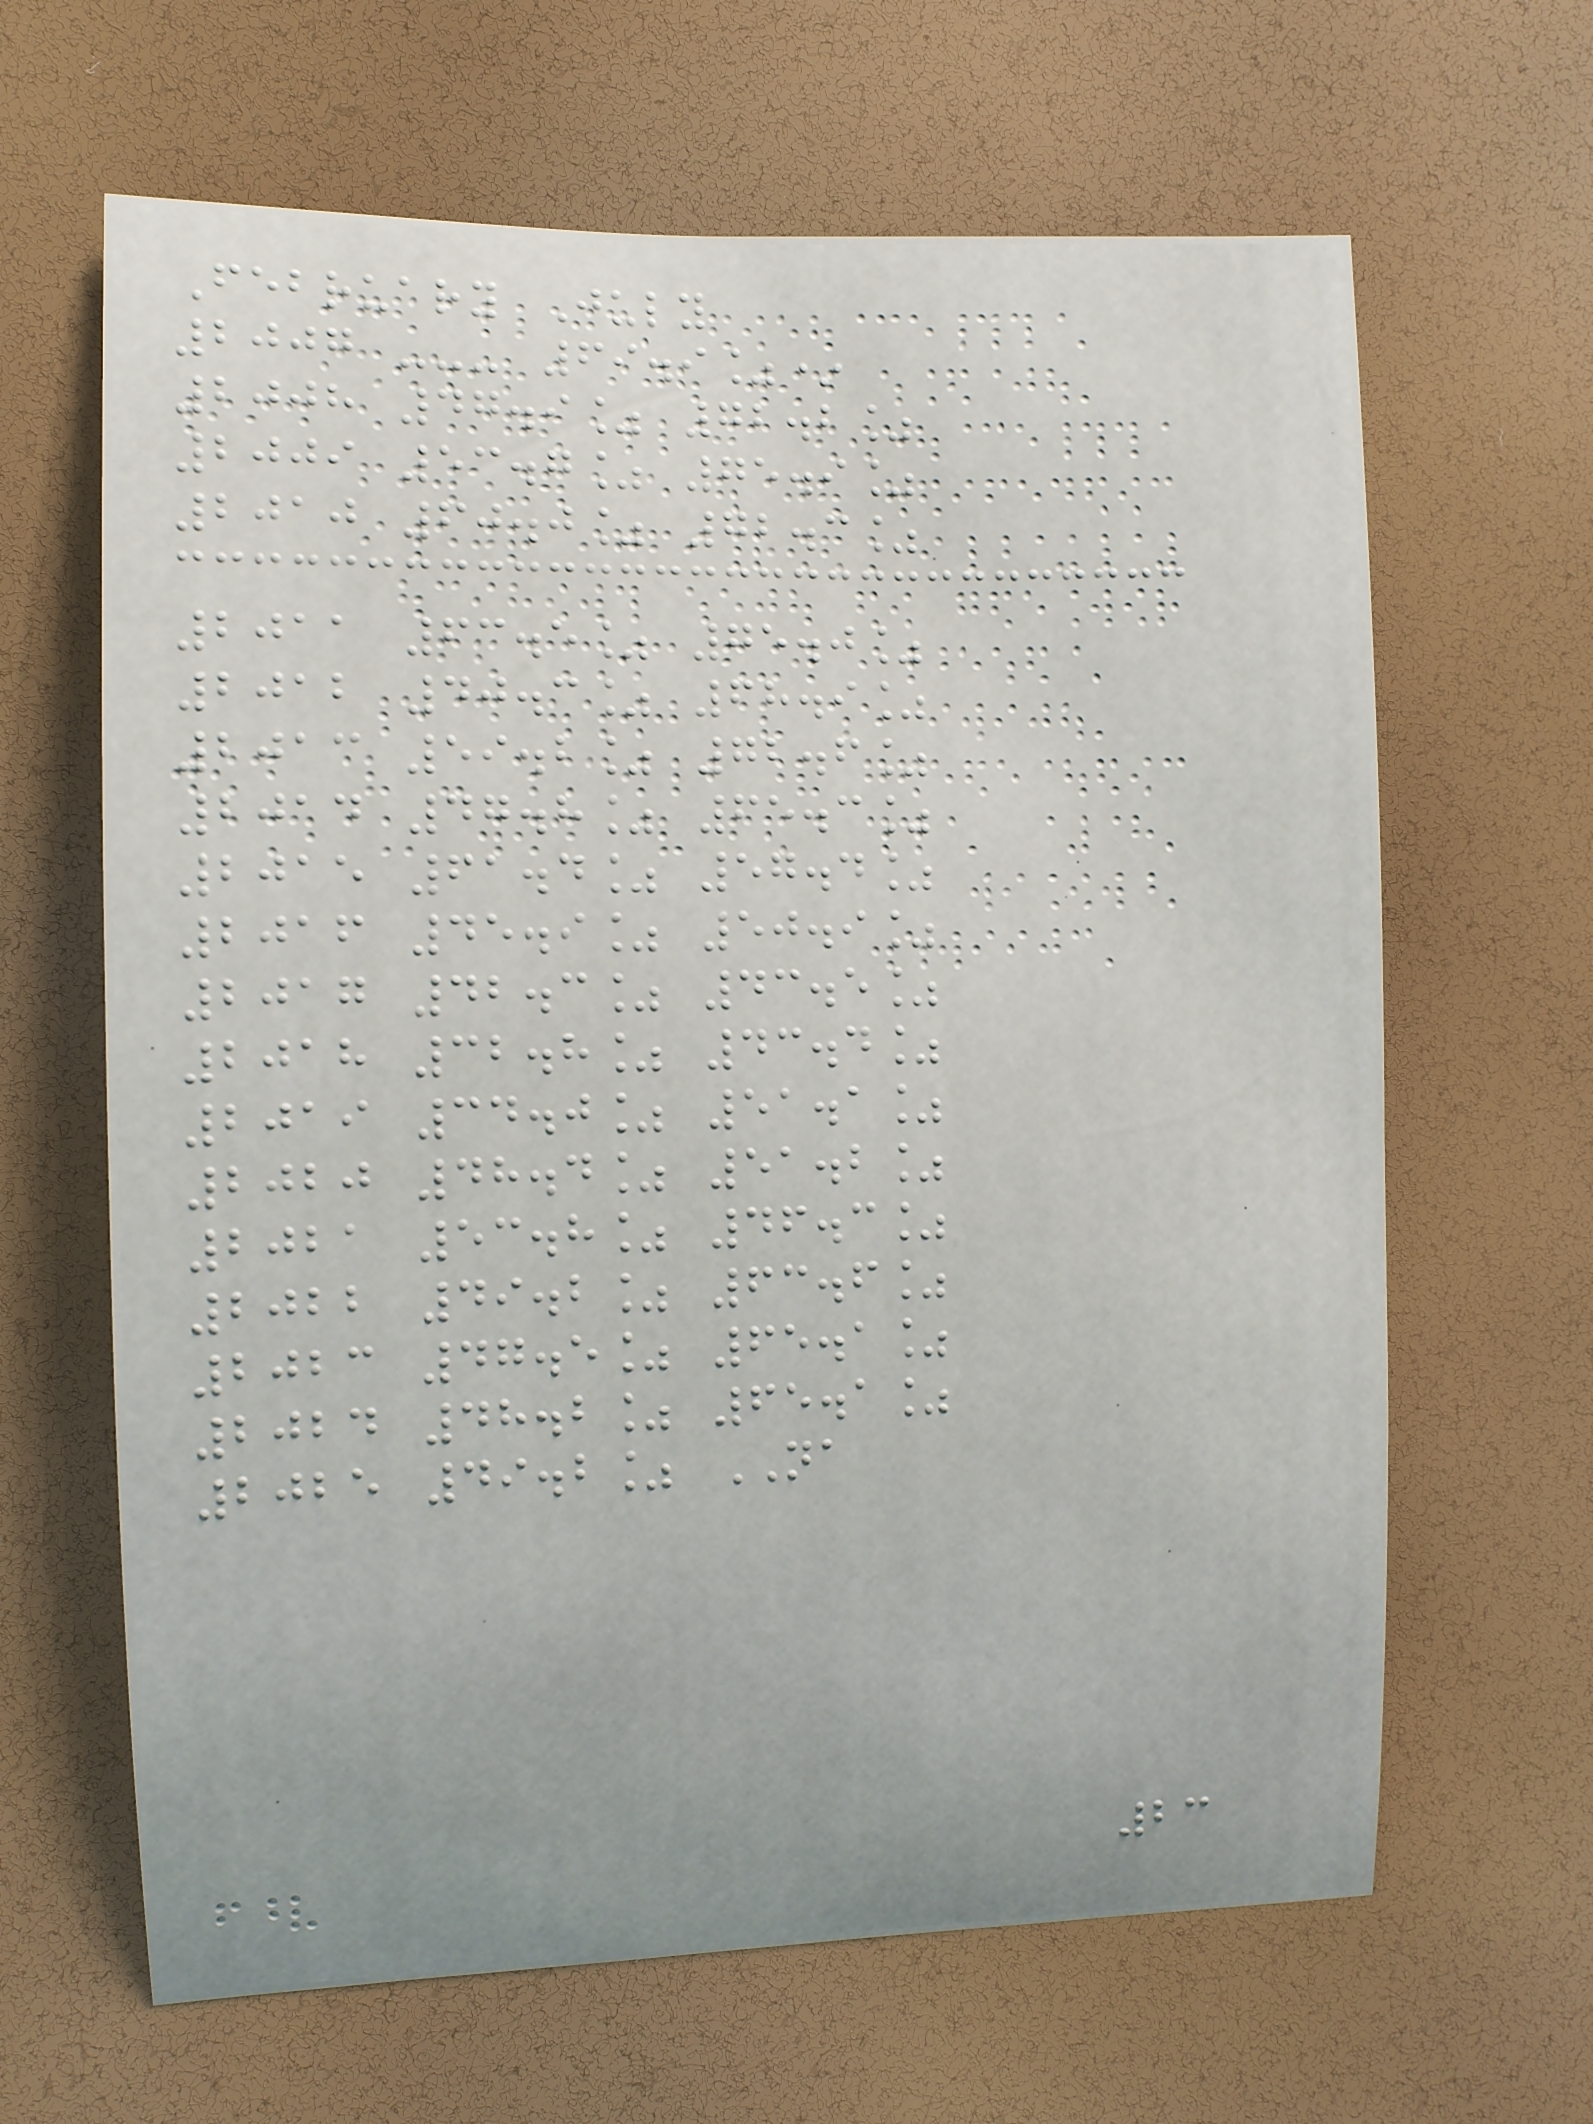February July
2007 --- 69.9%*
2008 47.9% 72.2%
2009 53.7% 75.9%
2010 60.0% 72.3%
2011 63.5% 75.0%
2012 40.3% 68.9%
2013 59.2% 72.6%
2014 47.8% 65.3%
2015 61.4% 57.4%
2016 45.9% 50.9%
2017 42.3% 43.5%
2018 32.8% 43.4%
2019 34.0% 51.1%
2020 48.4% 51.2%
2021 53.8% 46.3%
2022 49.2% 63.6%
2023 47.5% 65.1%
2024 48.2% 65.1%
2025 49.2% NA
23
